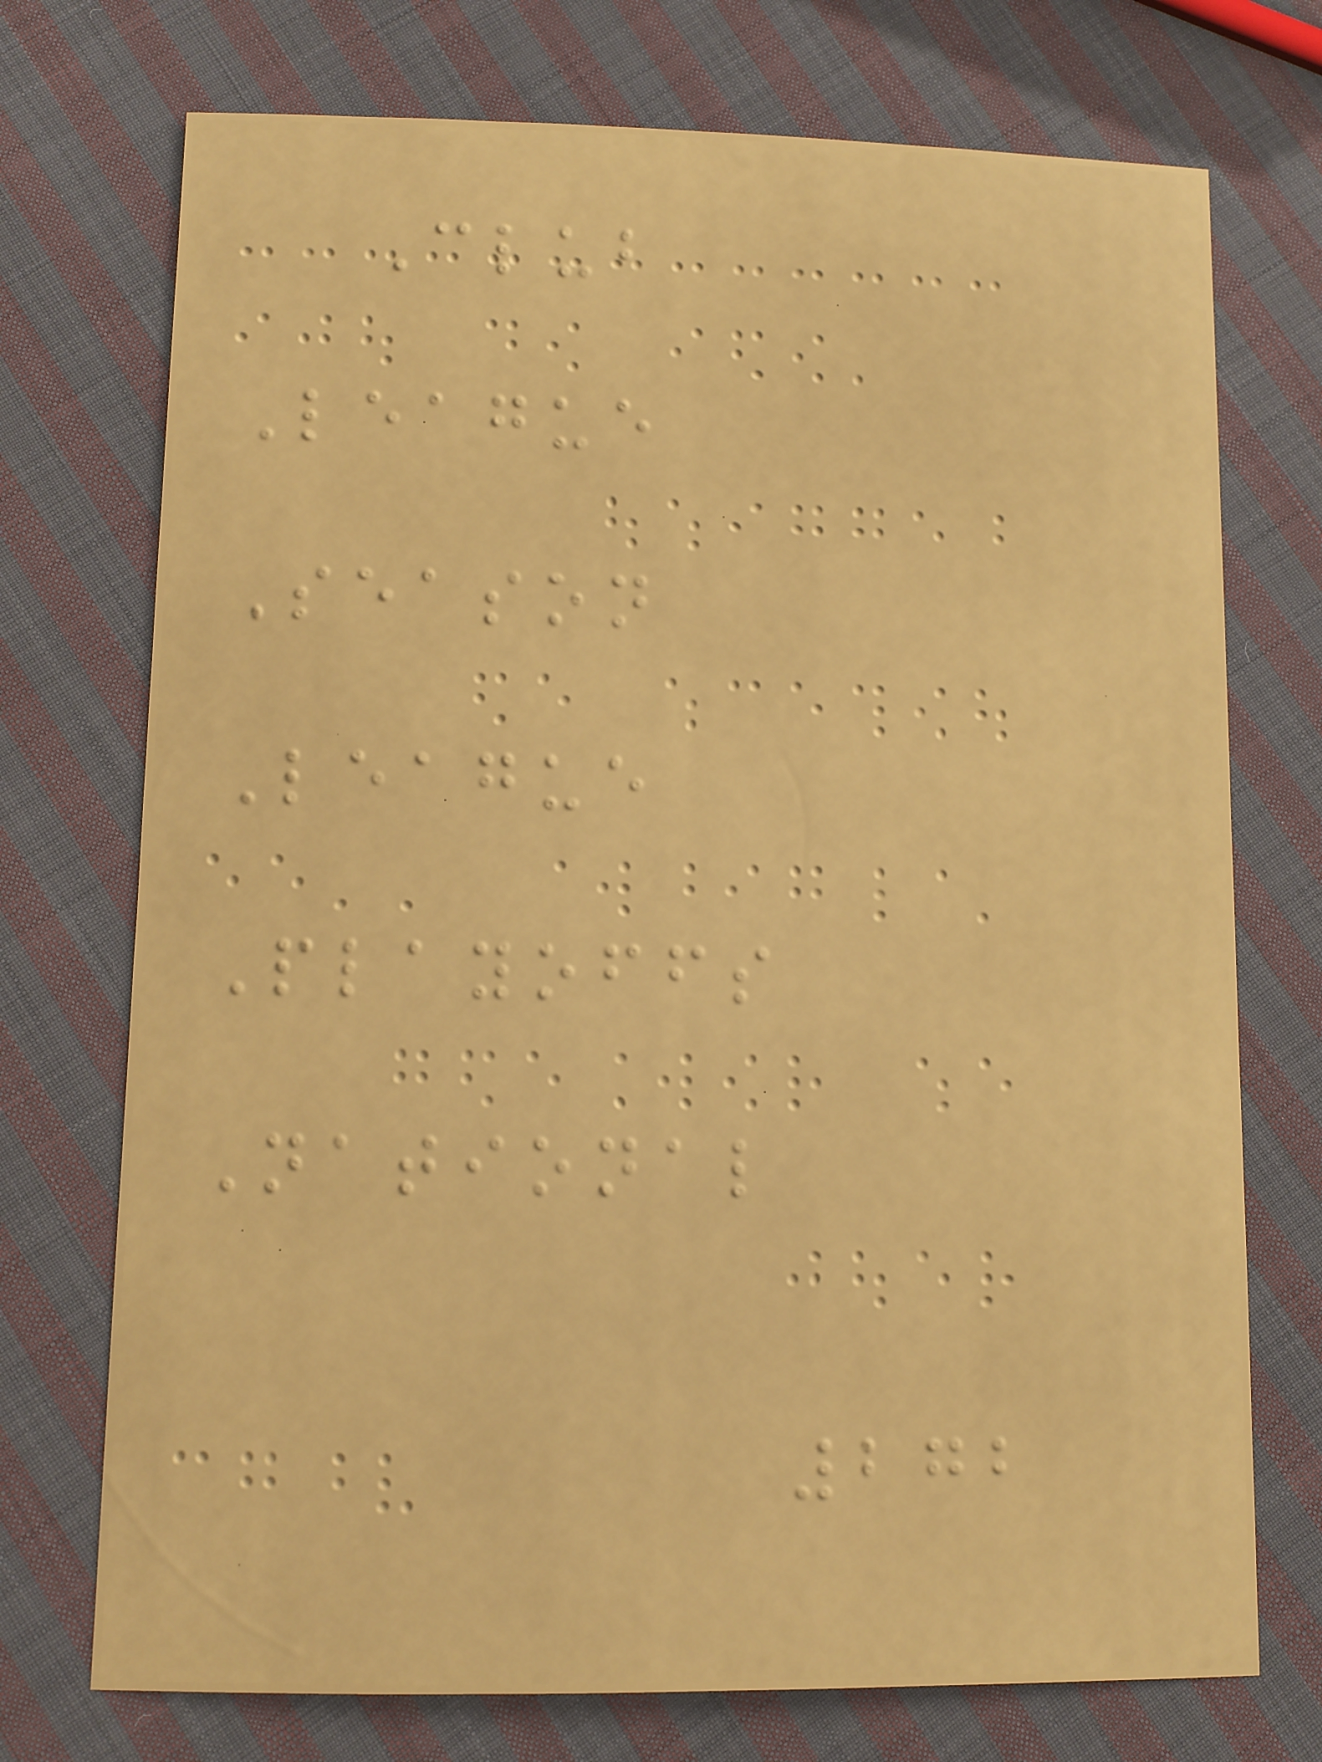Club
League
Season
League
Playoffs
National
272
